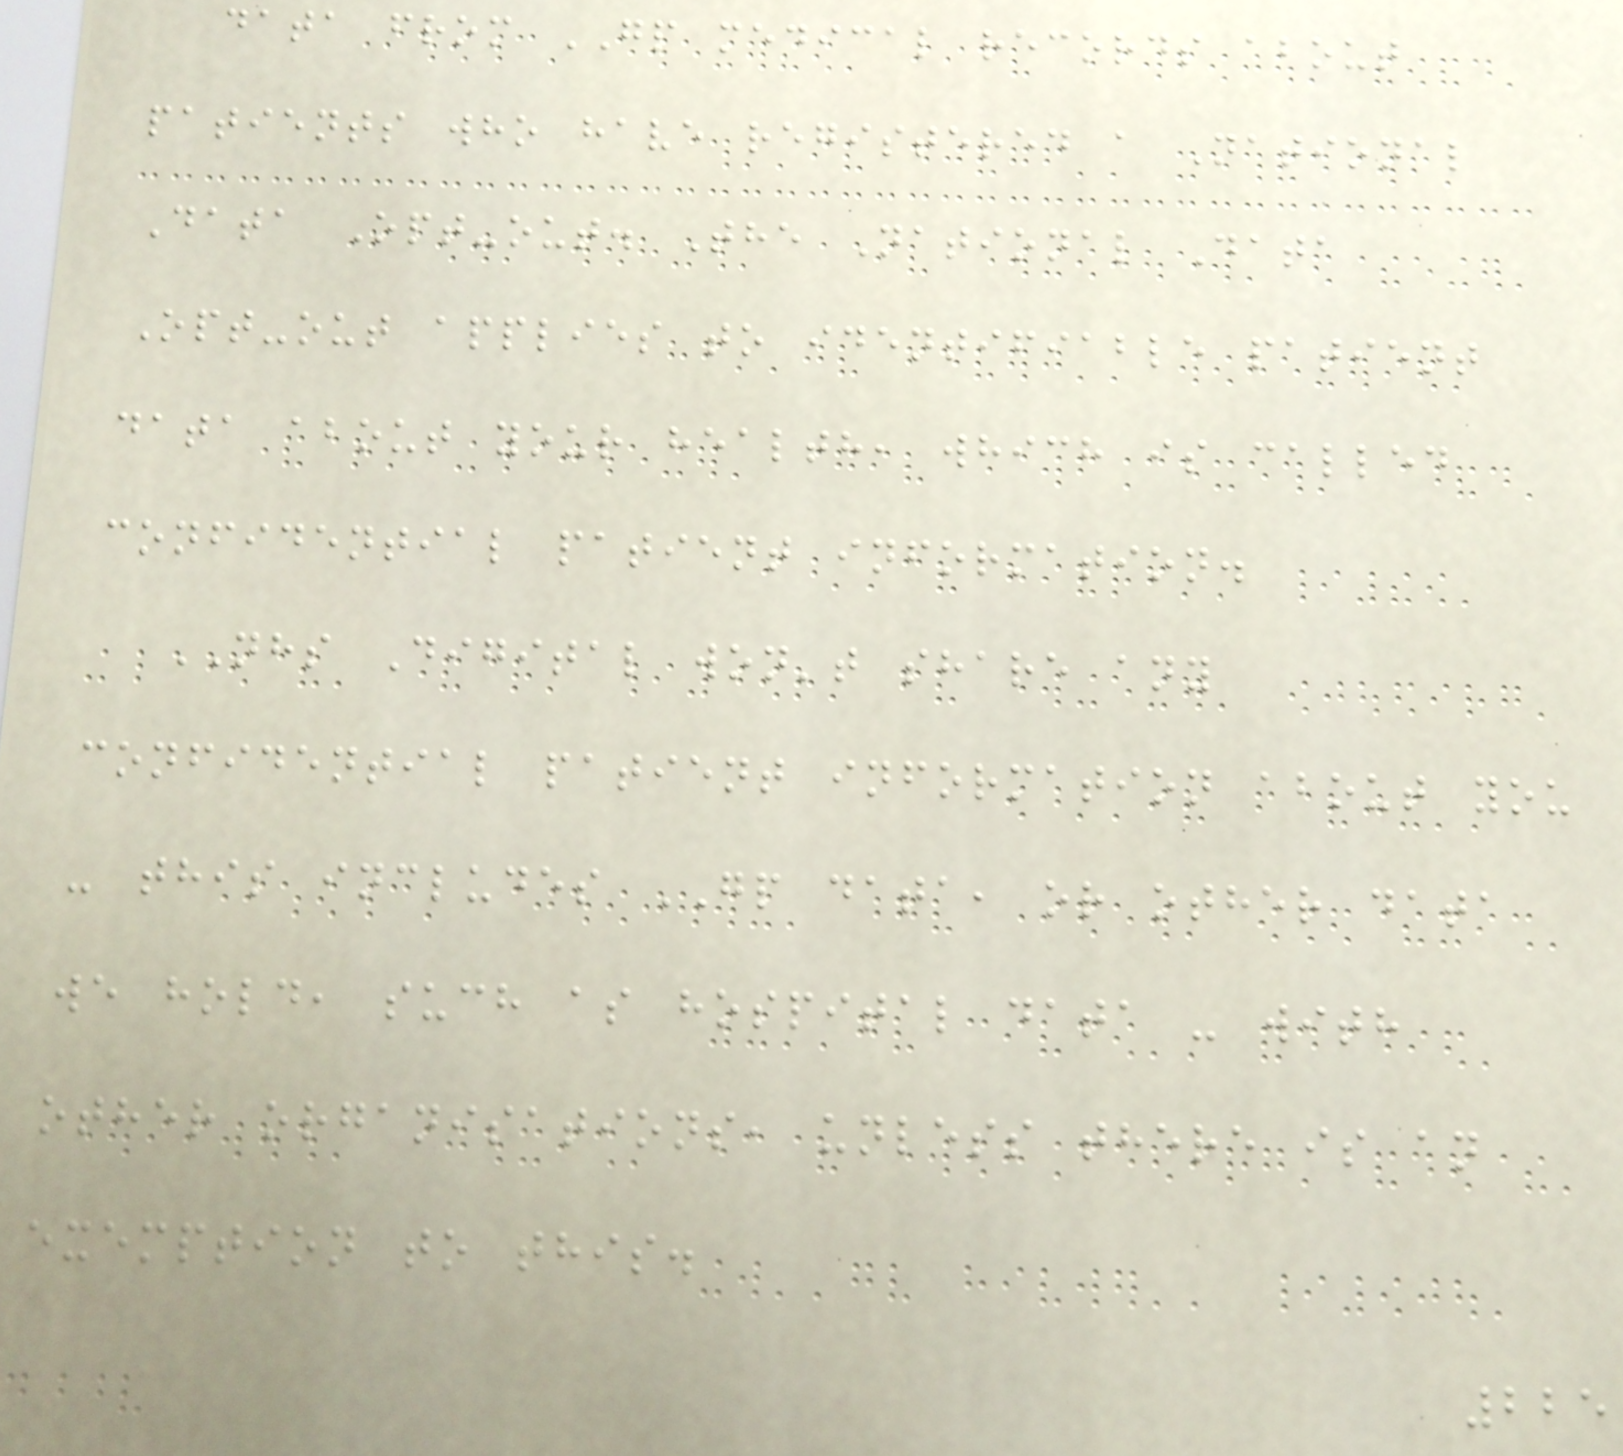data from GP medical records about
patients who have registered a National
Data Opt-out. The National Data
Opt-out applies to identifiable patient
data about your health, which is called
confidential patient information.
NHS Digital won't share any
confidential patient information about you
- this includes GP data, or other data
we hold, such as hospital data - with
other organisations, unless there is an
exemption to this.
225
